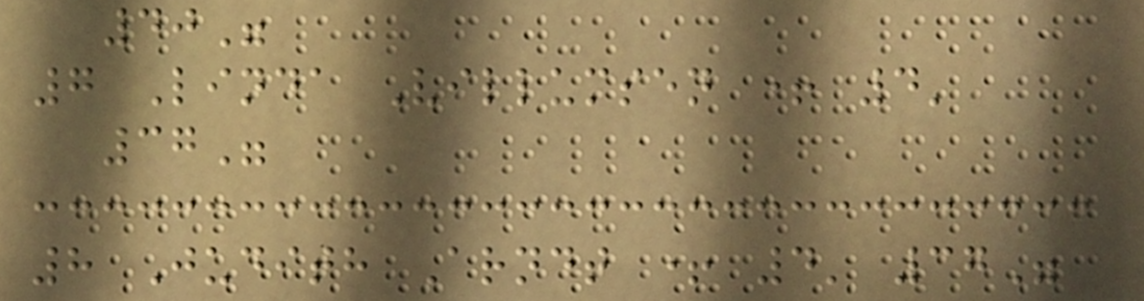40"
7 Linda Villumsen + 4'
37"
8 Judith Arndt + 4' 37"
